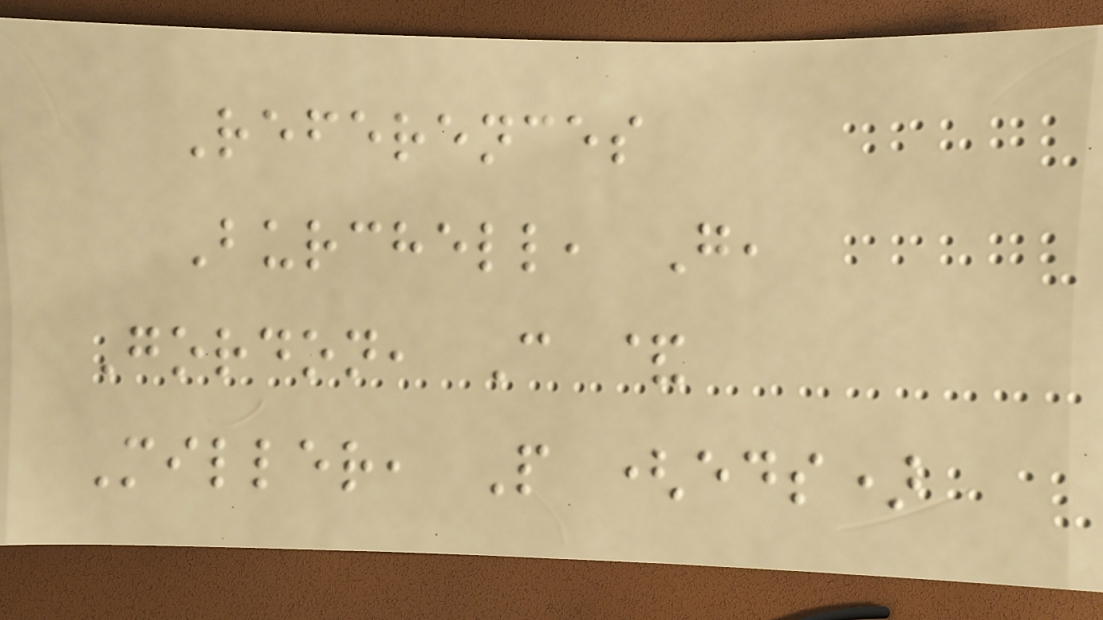References
Burchell, G,
Gordon, C &
Miller, P (eds)
